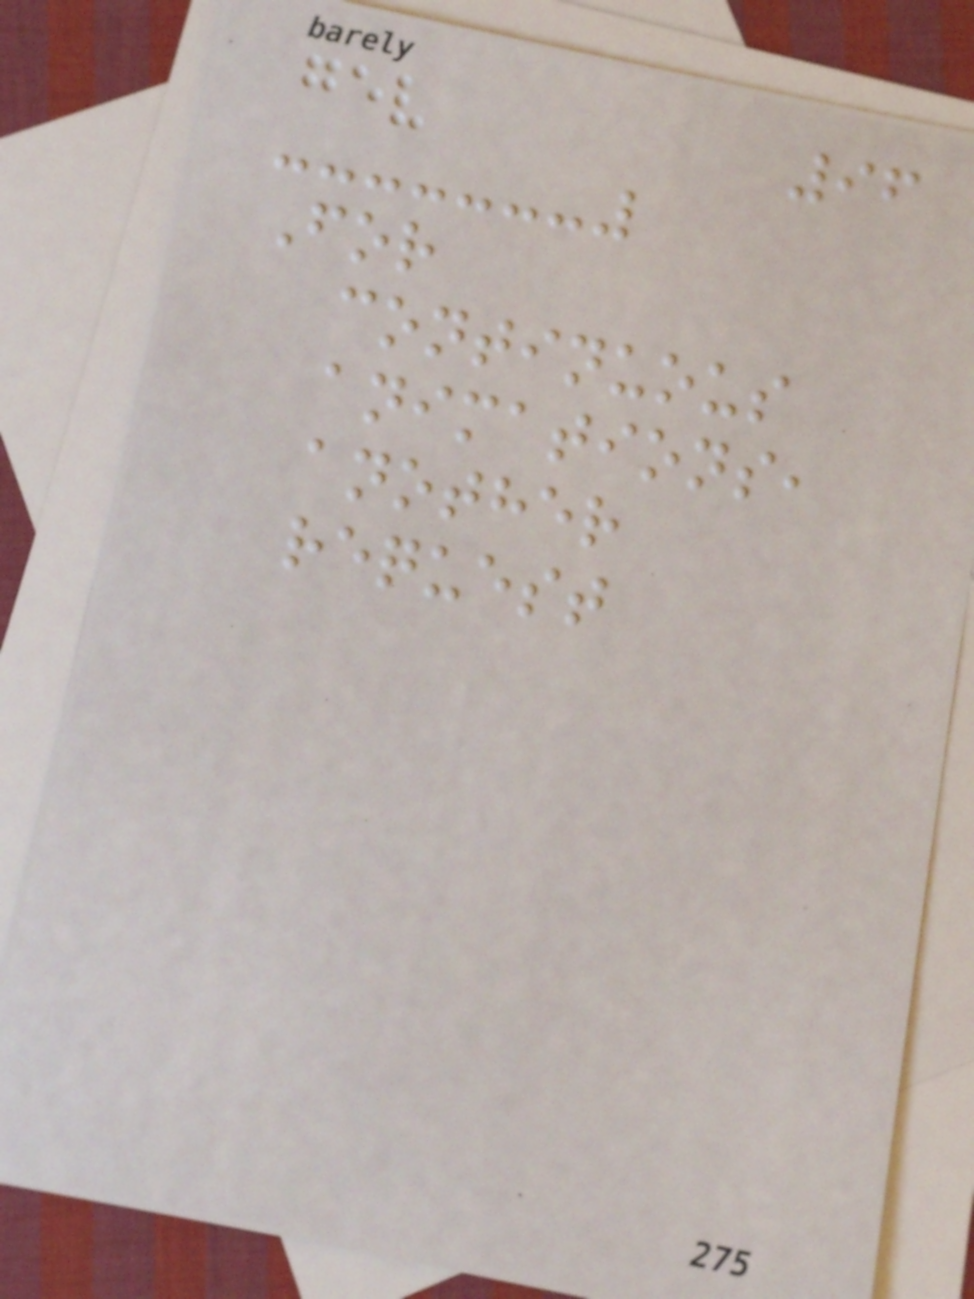96
For
continuous
animations,
another
request
